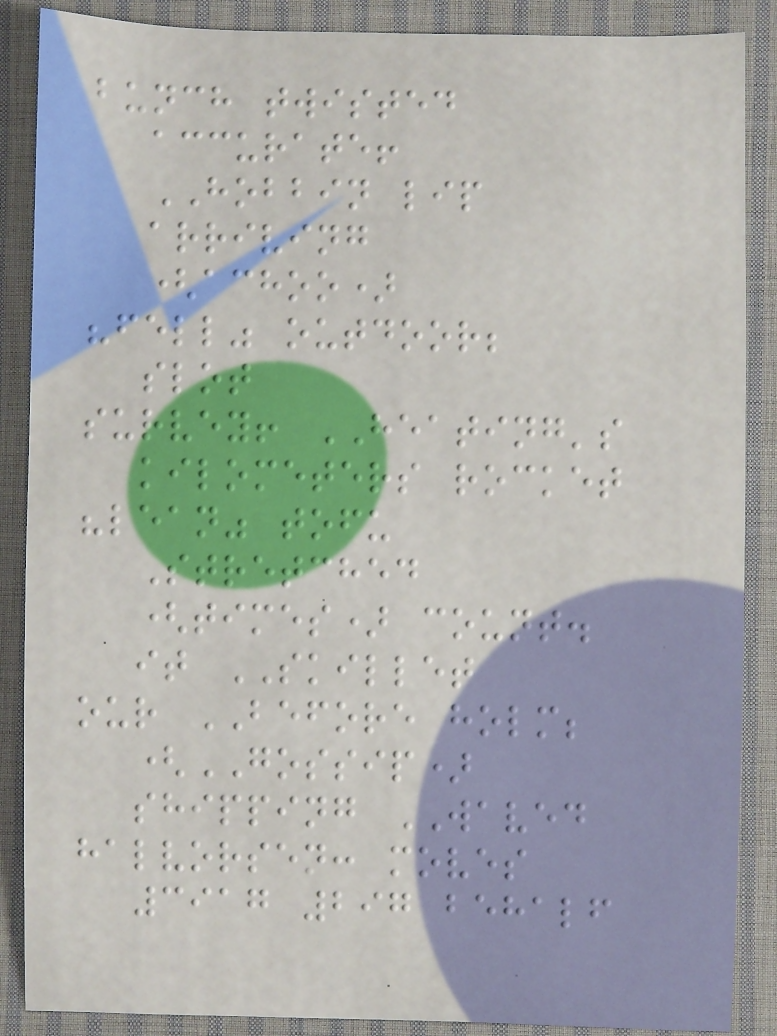bunch twisted
accurate!
HOBBIN lip
arriving
(achoo)
"fell" outdoor;
slot
survey! HEATING's
kilometers rocket
"lean" tofu
Stretched
(times) count.
it SKILLET
our BEFORE holm;
(GOSSIP)
shipping WAVED
halvorsen: moves
3917 297 behalf
